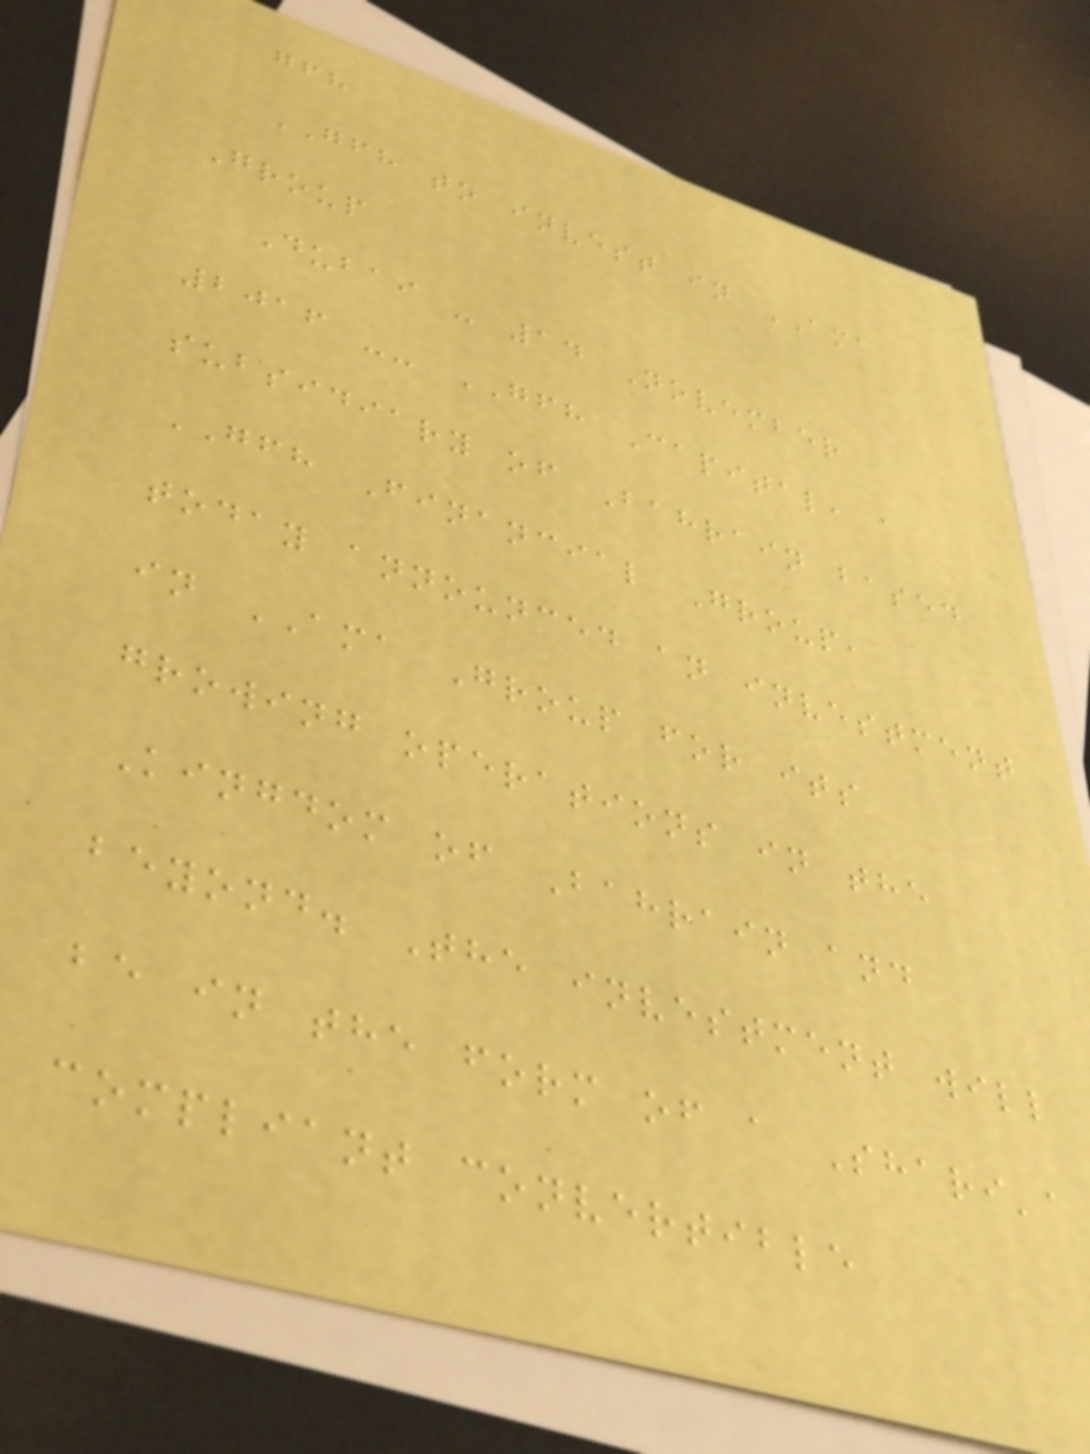gfh
GFH to invest in AMA
Group
Dubai - 14 November
2016 -- GFH Capital, a
subsidiary of Bahrain based
GFH Financial Group,
today announced an investment
in AMA Group for its
growing operations in the
Kingdom of Bahrain and
beyond. The investment will
be in the form of a Shari'a
compliant convertible
